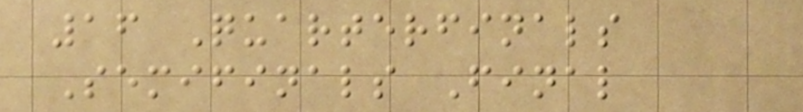16 Quarterfinals
Semifinals Final
